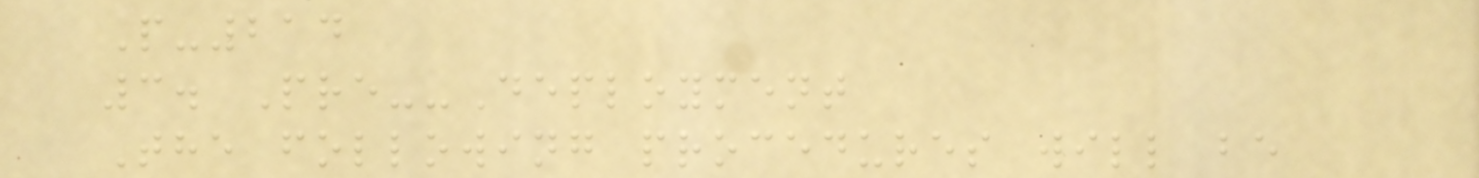P-214
3. Pre--Deployment
The following procedures will be
